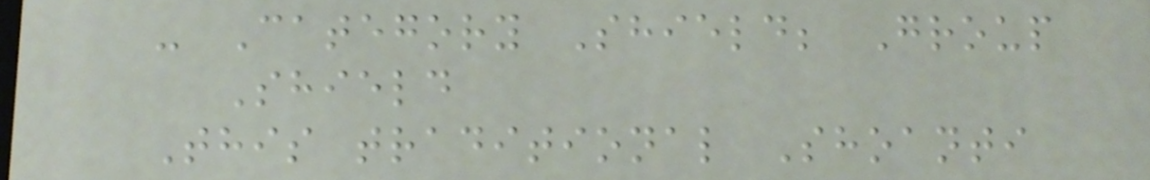- Category Shield; Group
Shield
This traditional Shoanti
